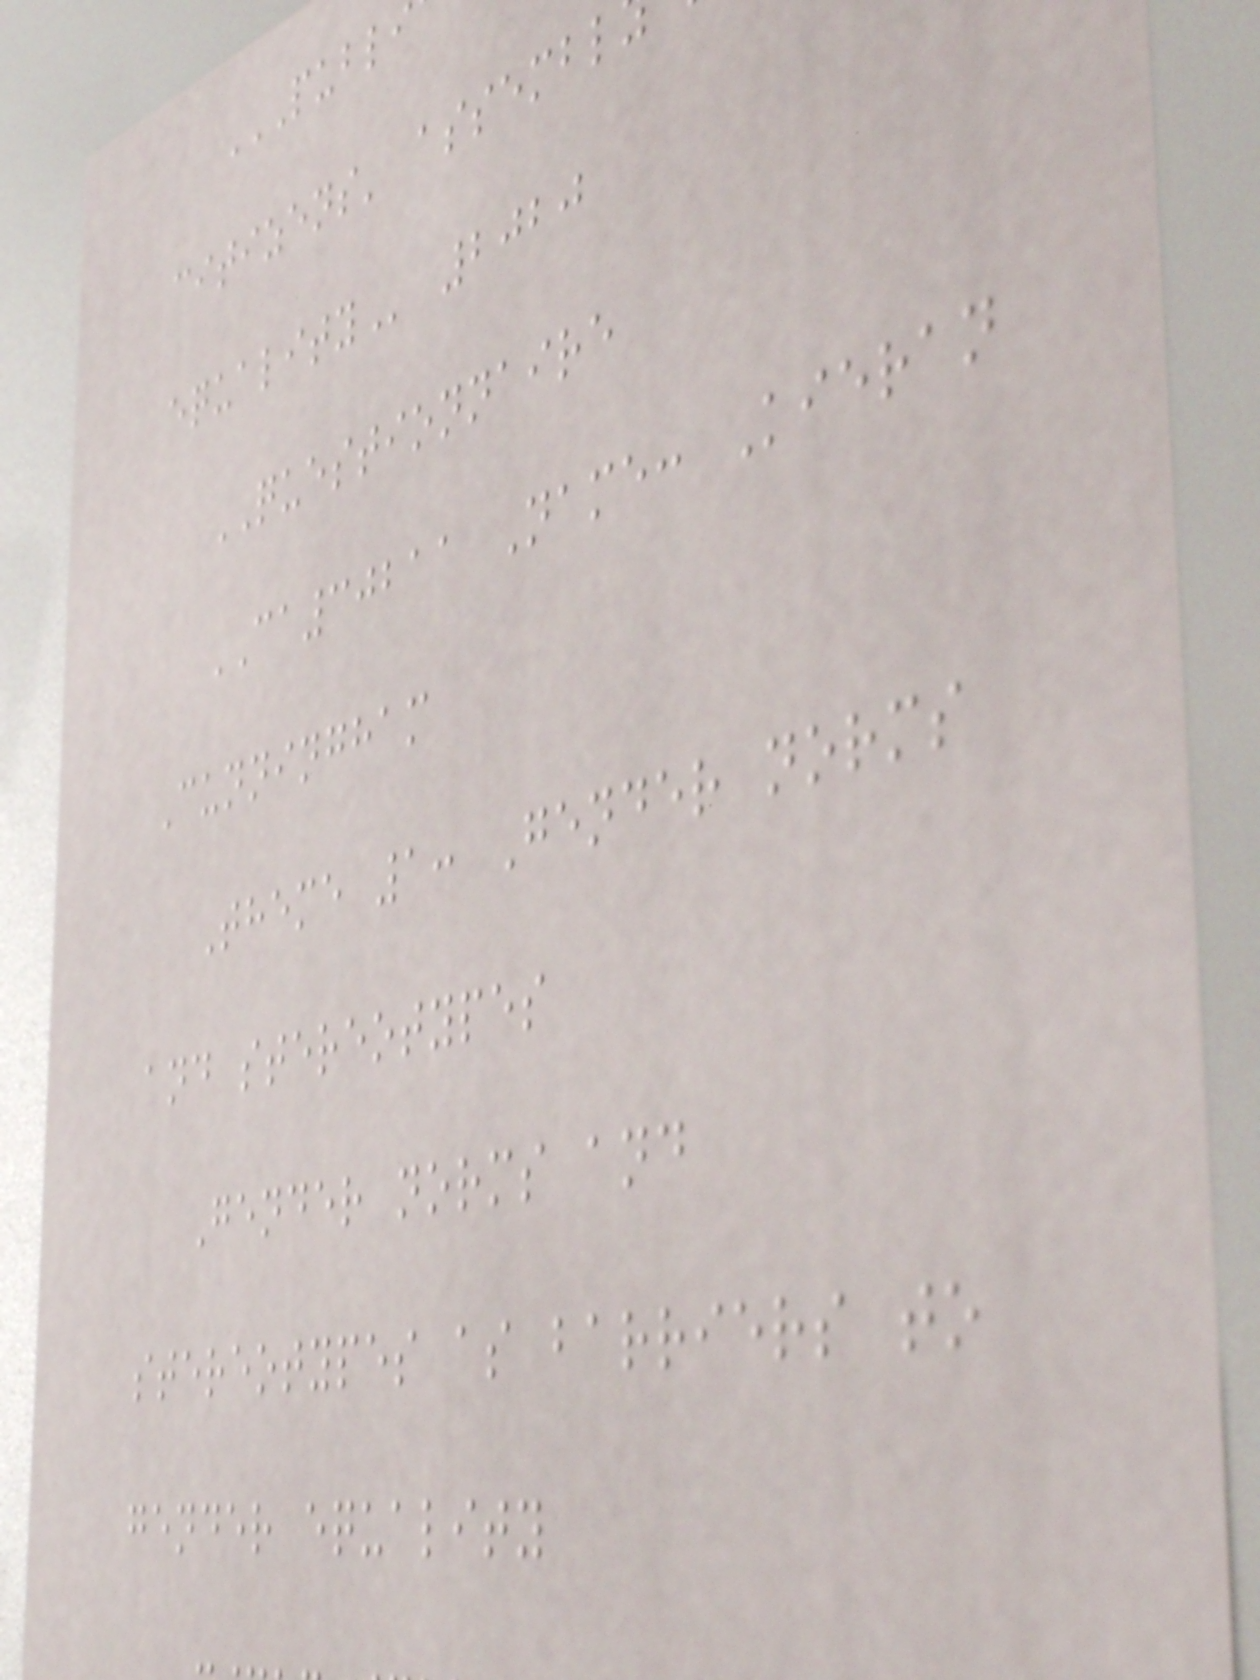citizens'
2020
QUESTIONNAIRE
CA30211 Name: Kieran
Cunningham
Theme 1: Gender norms
and stereotypes
Gender norms and
stereotypes as barriers to
gender equality
